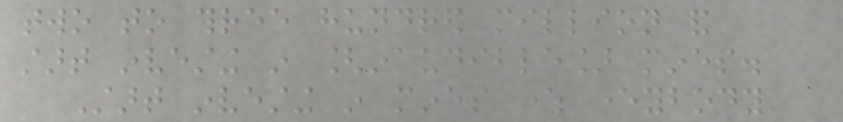two to three hundred million and
start investing in [inaudible] mines.
Start investing in mines where everybody
